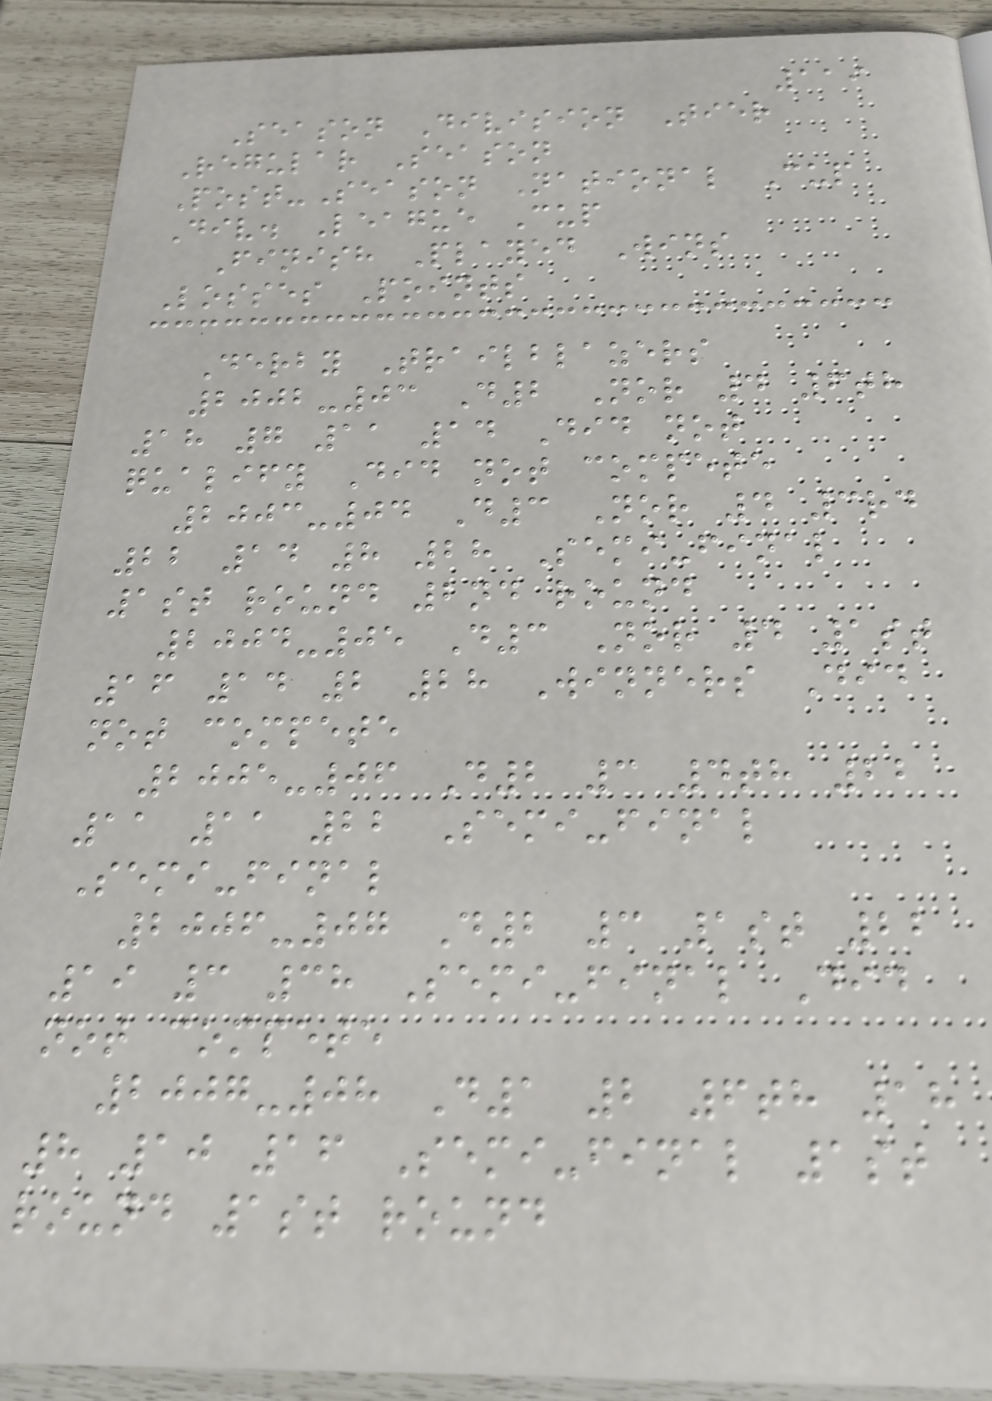119
Season Division Tier
Regular Season
Post-Season National Cup
Div. League Cup
Finish Played Wins
Losses Points
Derby Trailblazers
2002-03 D2 Nor 4 6th
18 7 11 14 Did not
qualify Did not compete
2003-04 D3 Nor 4 3rd
22 14 8 28 Semi-final
1st round 2nd round
2004-05 D3 Nor 4 1st
16 14 2 28 Winners Did
not compete
2005-06 D2 3 4th 22
11 11 22 Semi-final
Semi-final
2006-07 D2 3 1st 22
19 3 38 Semi-final Did
not compete
2007-08 D1 2 6th 18
8 10 16 Semi-final 1st
round 1st round
